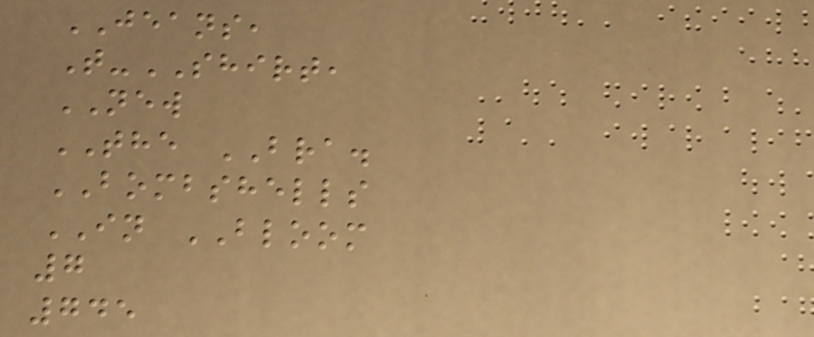JEANS,
T-SHIRT,
NEW
THE BRA.
BOMBSHELLS
IN BLOOM
7
745
